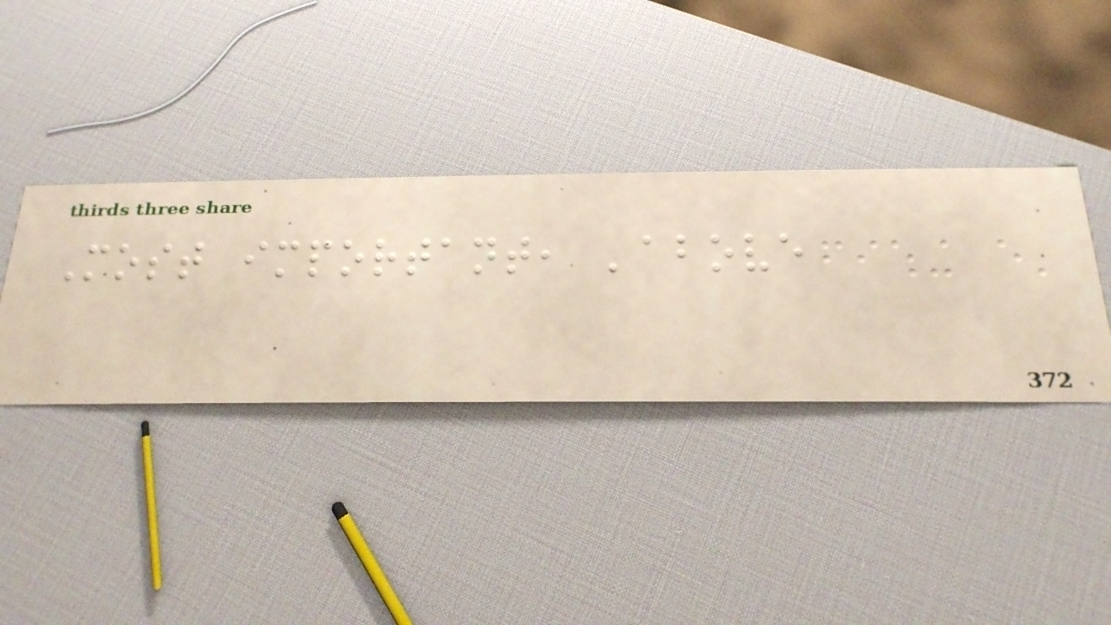Most important, 'above
